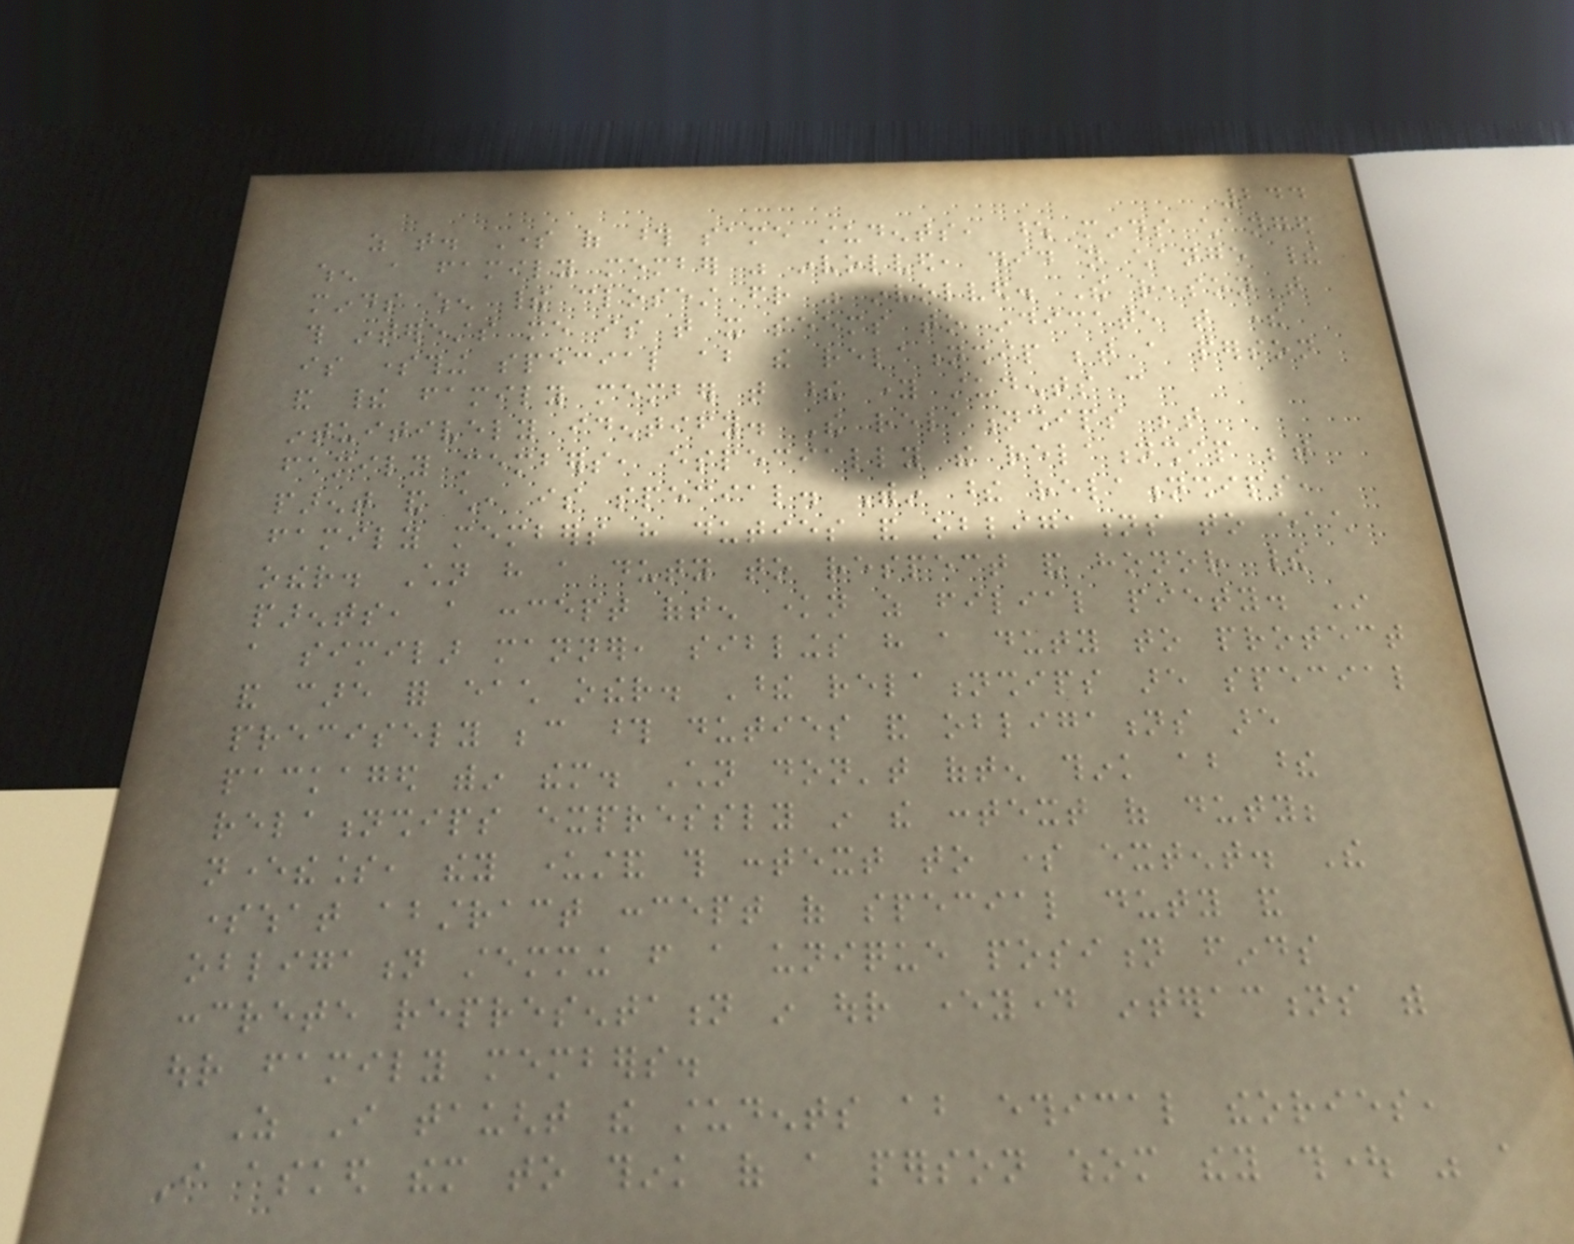244
as that. Some of those same students, whose minds changed
when a family member was involved, did not change their
minds when their closest friend was involved. The reason that
this interests me is that it seems to indicate that there
is something special about the relationship between a person
and their family member that these young students can
intuitively identify. The relationships between
family members, especially the relationship between
parent and child, is special. Within these relationships,
family members have duties and obligations to each
other. Children have a duty to respect and honor their
parents, a concept often known as filial piety. In
a similar manner, siblings have a duty to protect
and care for each other. These relationships are special
precisely because those duties and obligations are
packaged within them. Children don't often think about these
relationships expressly in the context of duty;
nevertheless, they understand this context to some extent. The
somewhat abstract concept of special duty and
obligation stemming from a unique position finds
concrete representation in our everyday interactions with
our family members.
As I taught the students about ethical theories,
I asked them to think of a person whom they thought was a
